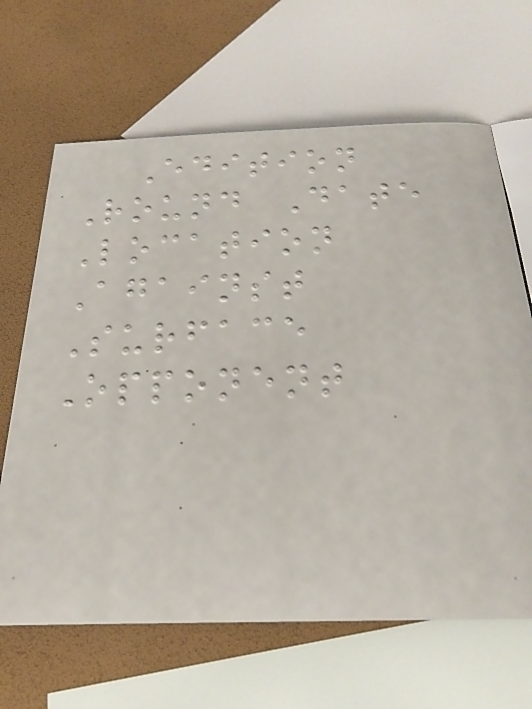Edition
Round Date
Location
Against
Surface
Opponent
